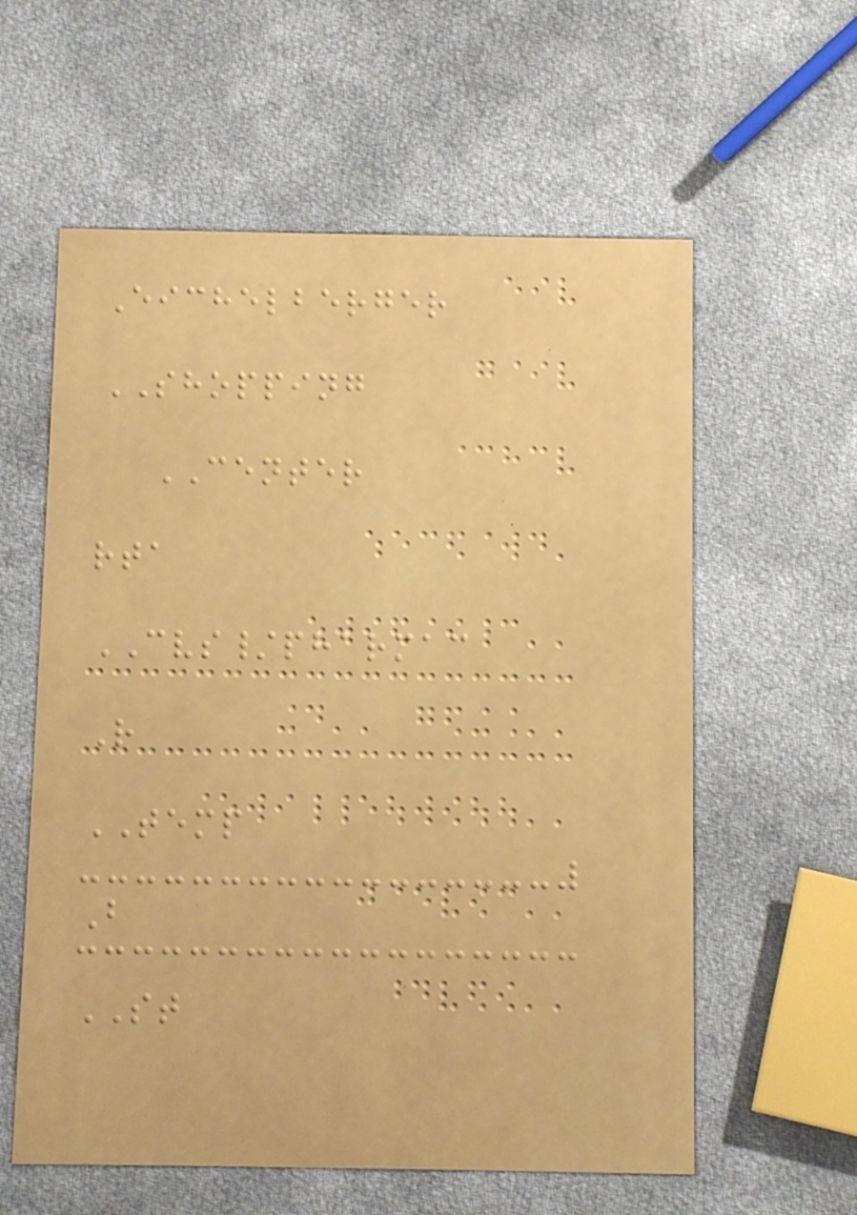Eichelberger
SHOPPING
CENTER
rta
CVS/pharmac
R
TEMP
B
ST
